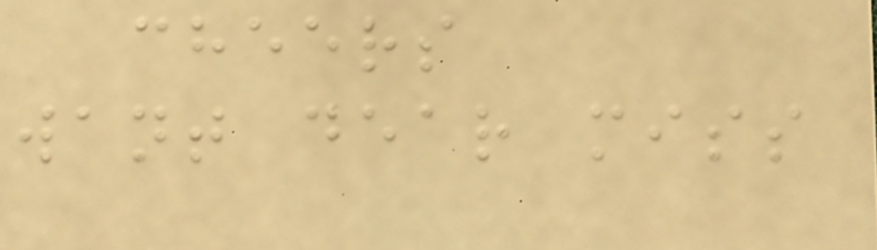cheers
want dear miss
